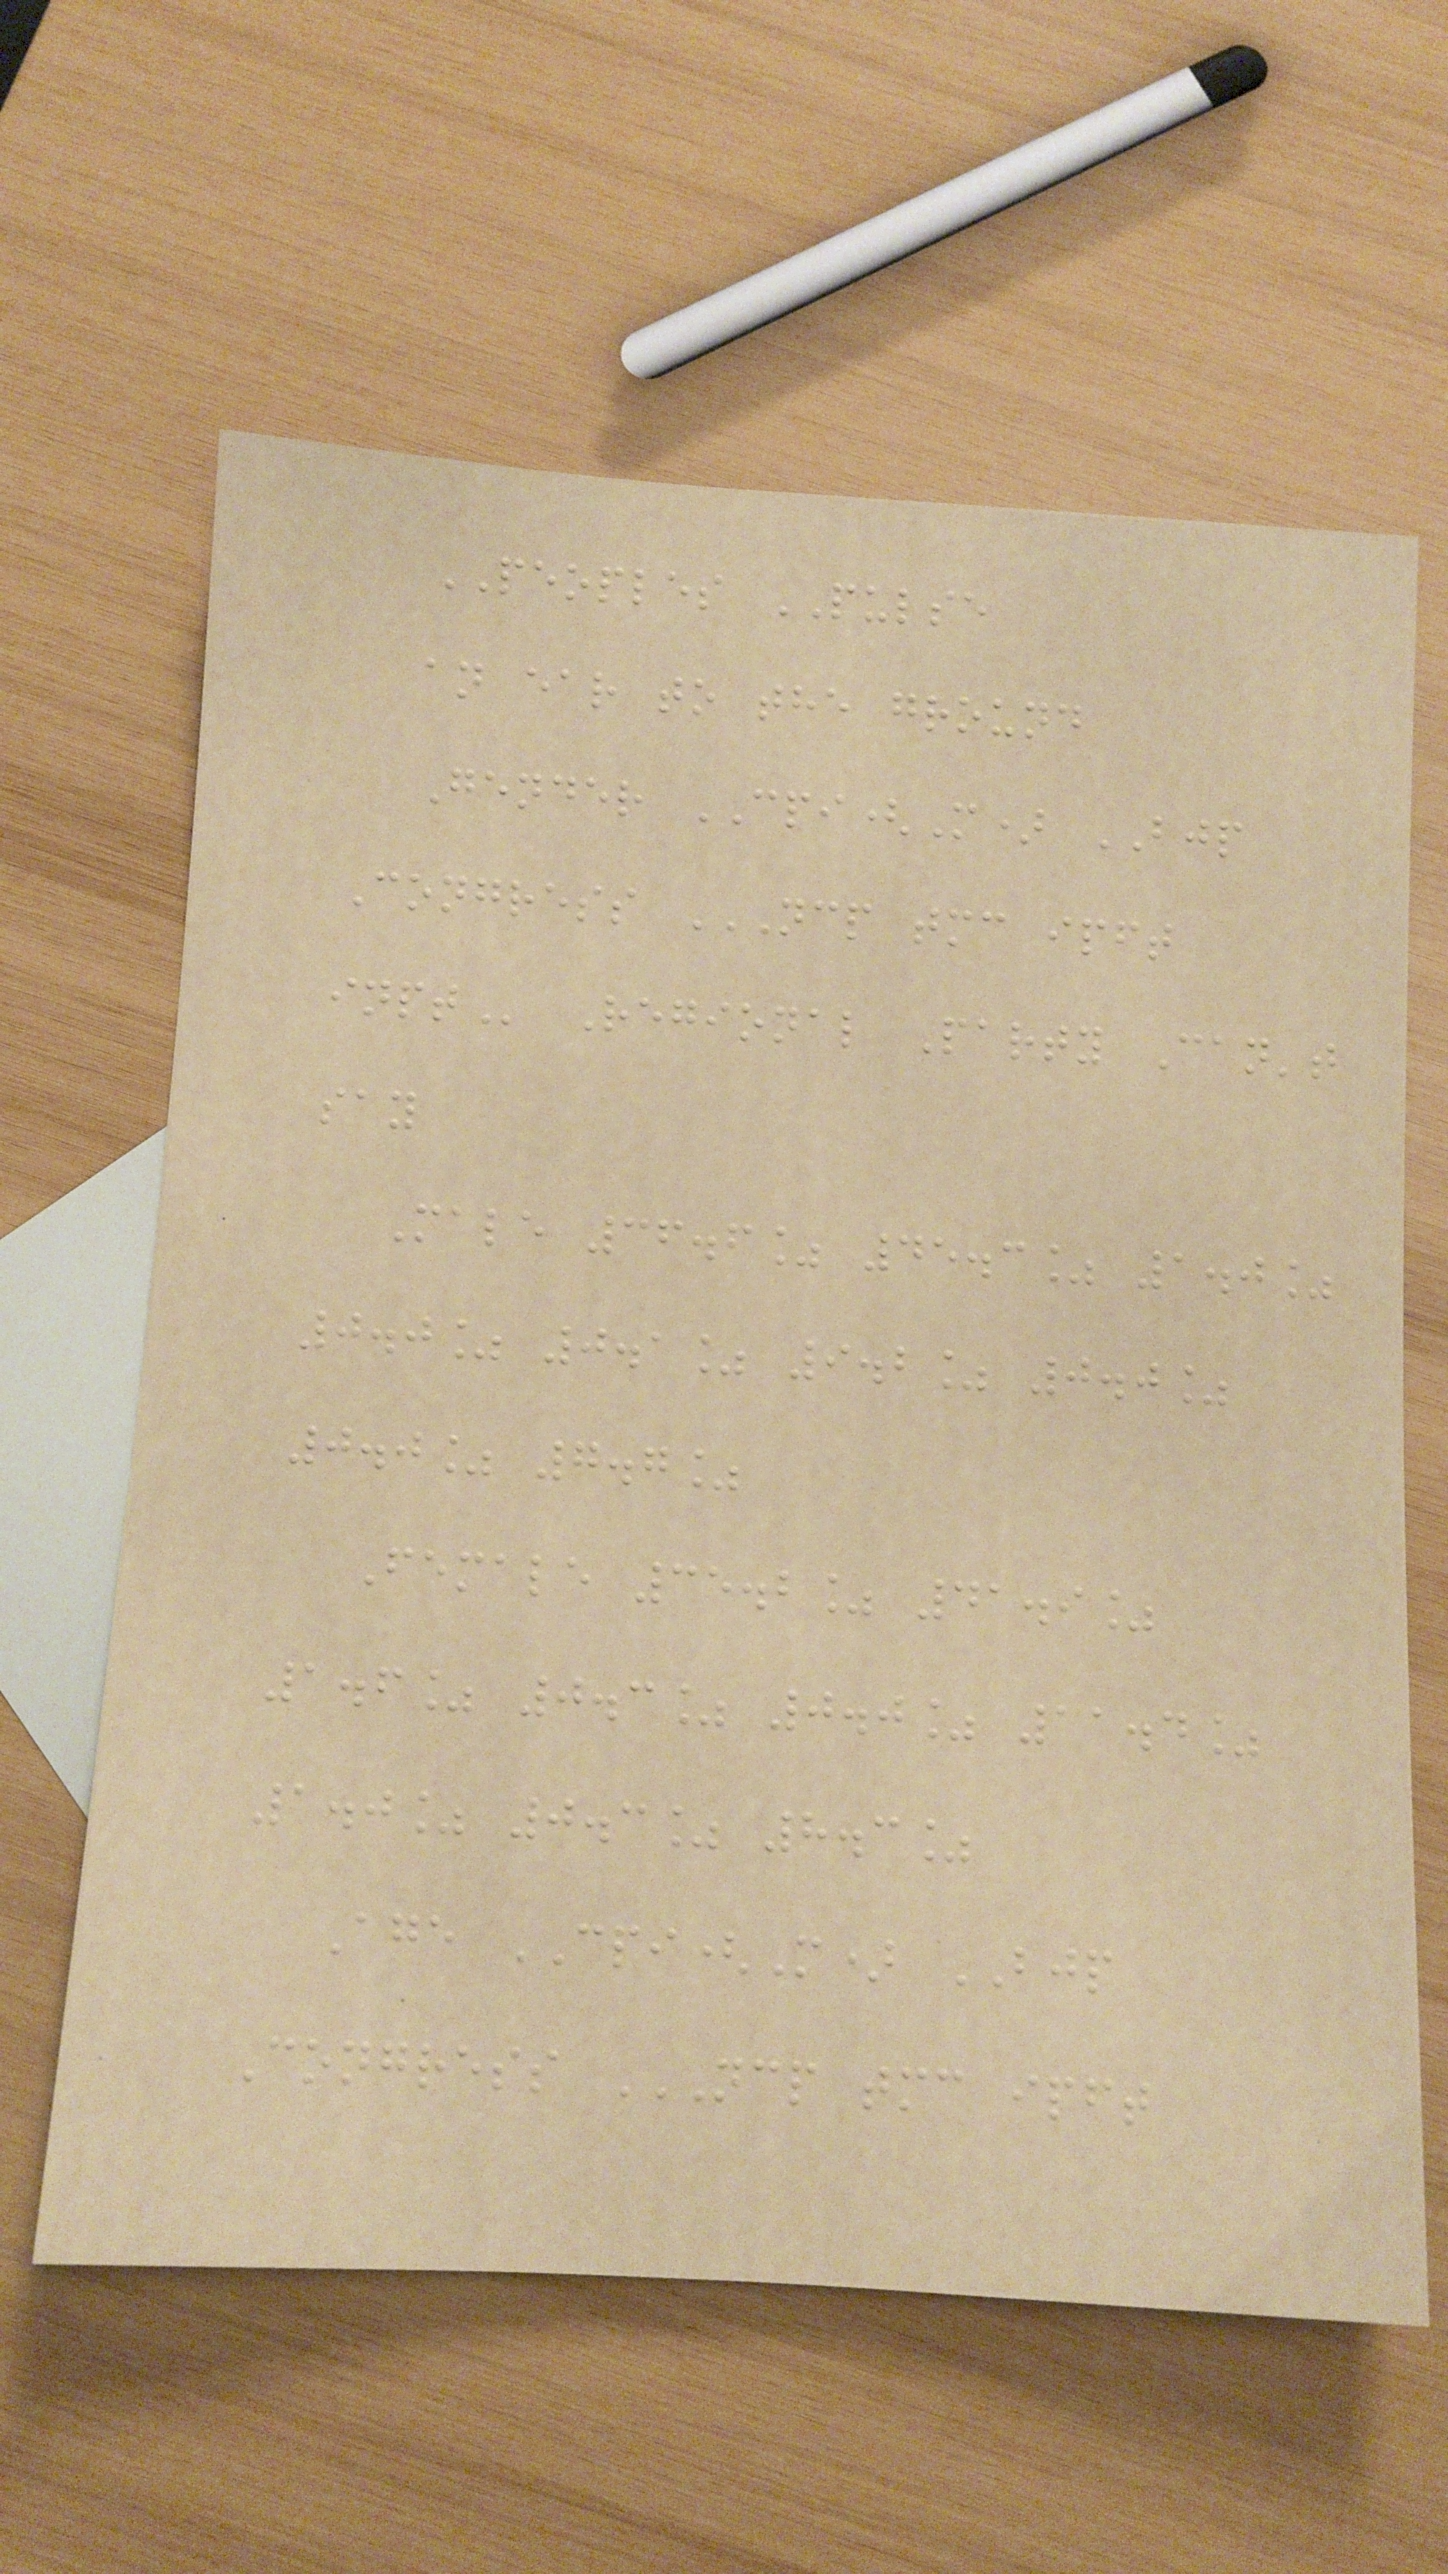PEOPLES PULSE
an ear to the ground
Gender CPI(M) BJP
Congress NCP TMC IPFT
INPT Regional Party Can't
say
Male 36.6% 45.3% 1.0%
0.0% 0.1% 9.2% 0.0%
0.0% 7.7%
Female 35.2% 41.9%
1.6% 0.3% 0.0% 11.4%
1.0% 0.3% 8.3%
Age CPI(M) BJP
Congress NCP TMC IPFT
